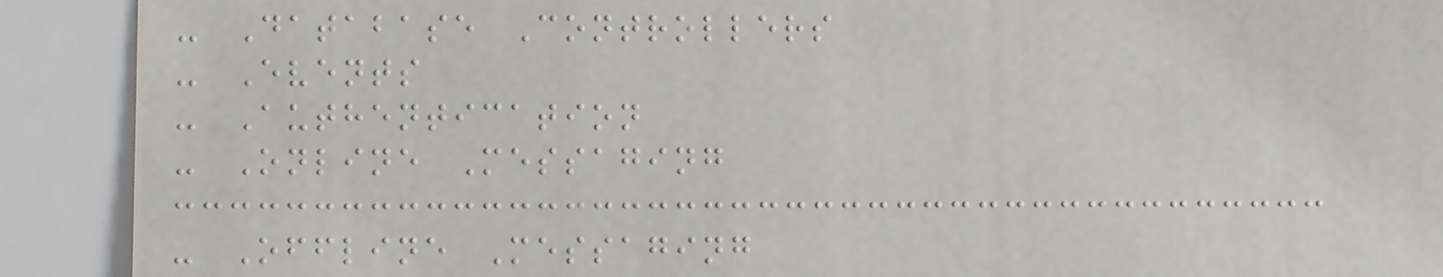- Database Controllers
- Events
- Authentication
- Online Messaging
- Offline Messaging
